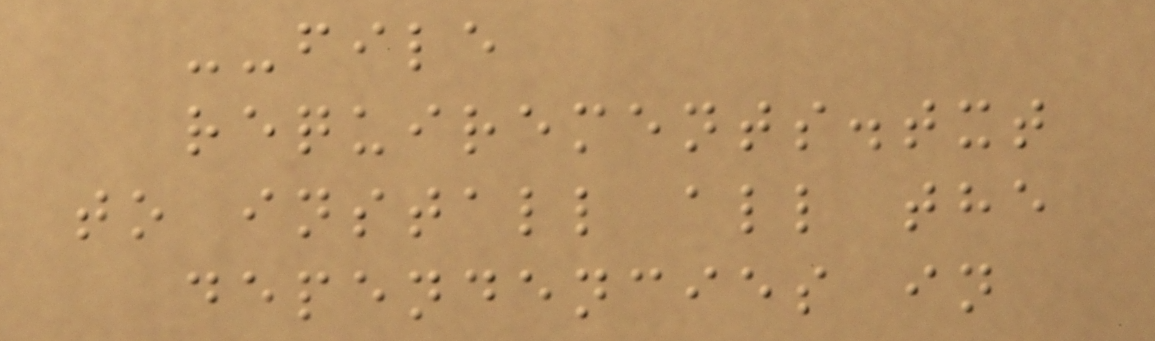--file
requirements.txt
to install all the
dependencies in
